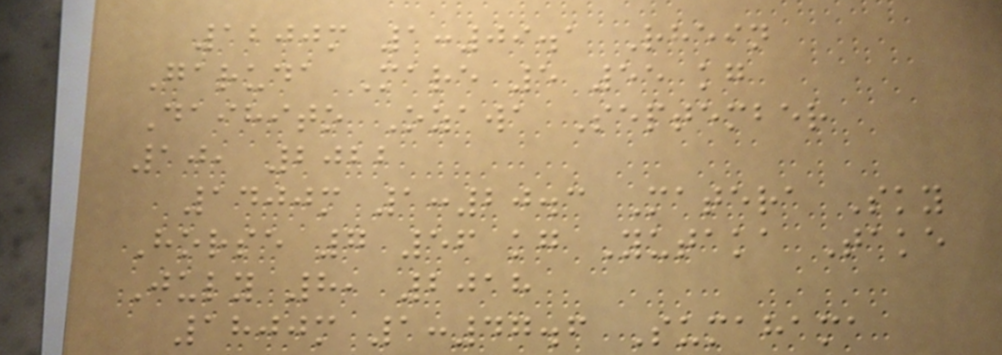1200m 1:09.1 Rhein
Garuda Mare 5 55 kg
Daihito Ozawa September
10, 2022
1400m 1:20.3 Matera Sky
Horse 7 56 kg Yutaka Take
July 8, 2018
1800m 1:47.6 Sumahama
